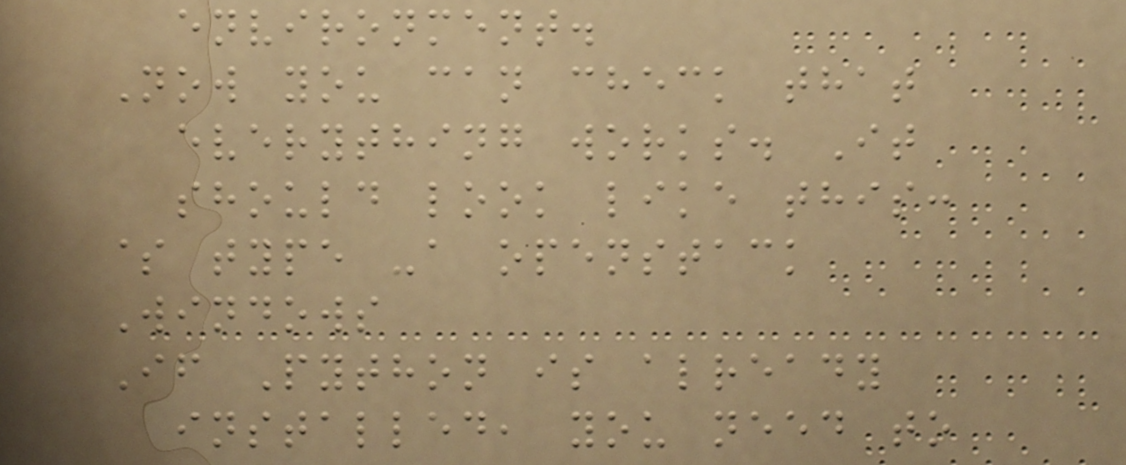environment.
Now you can check that
everything works. It
should look like this:
$ type -a openstack
Windows
If Python is already
installed, you need to
